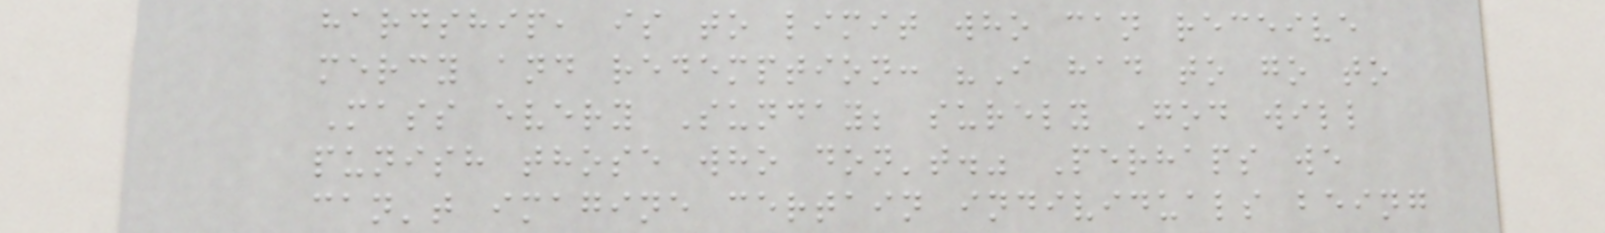hardship, is to limit who can receive
mercy and redemption: "I had to go to
Mass every Sunday; surely God will
punish those who don't." Perhaps we
can't imagine certain individuals being
